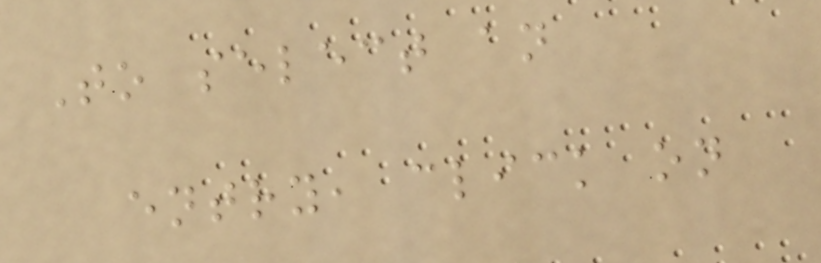To select an
entry, click on
